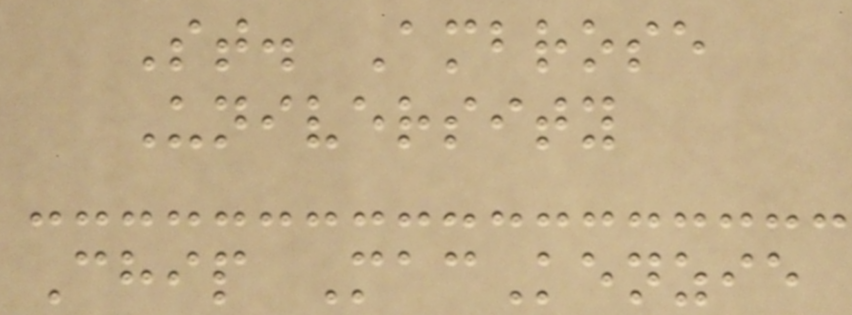St. Ambrose
University
Chip MacKenzie
